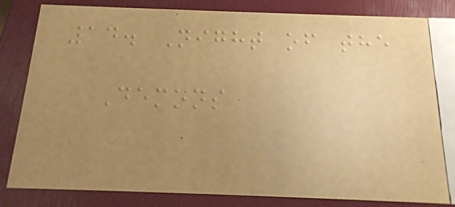14. Night of the
Demons
